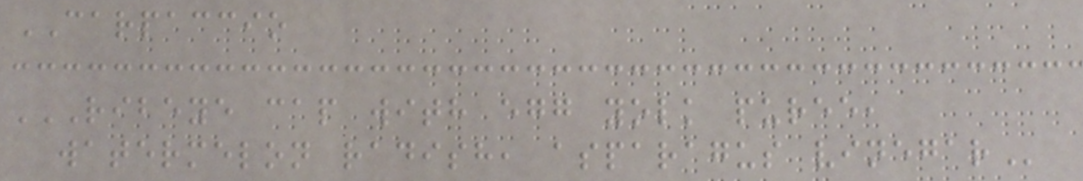CARPACCIO
RIBEYE CAP WITH EGG YOLK PUREE,
WATERMELON RADISH, ASPARAGUS VINEGAR
